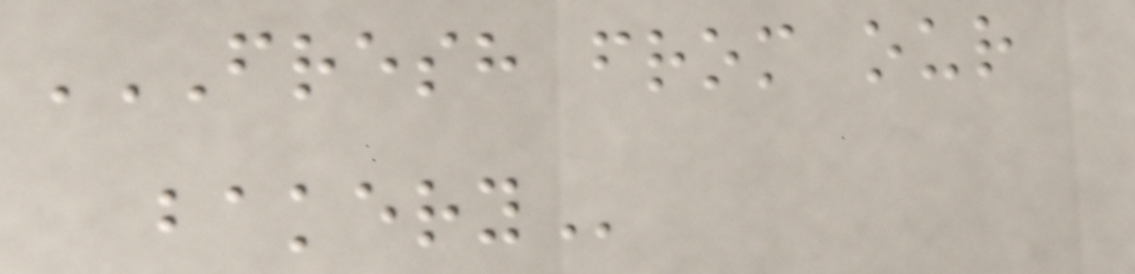FRESH FROM OUR
BAKERY
